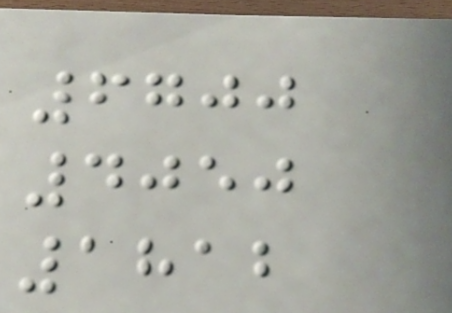6700
4050
1812
